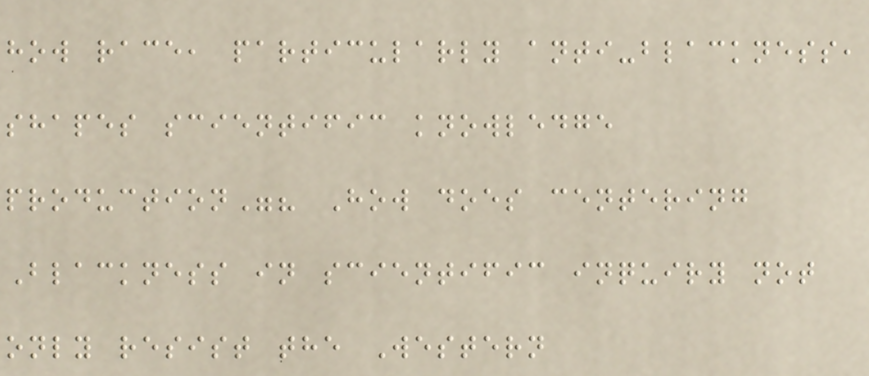how race, particularly anti-blackness,
shapes scientific knowledge
production"? How does centering
Blackness in scientific inquiry not
only resist the Western
